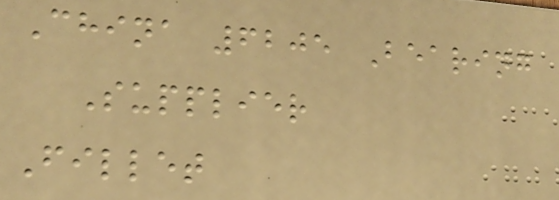China 6205 Bearing
Supplier
Fillet
